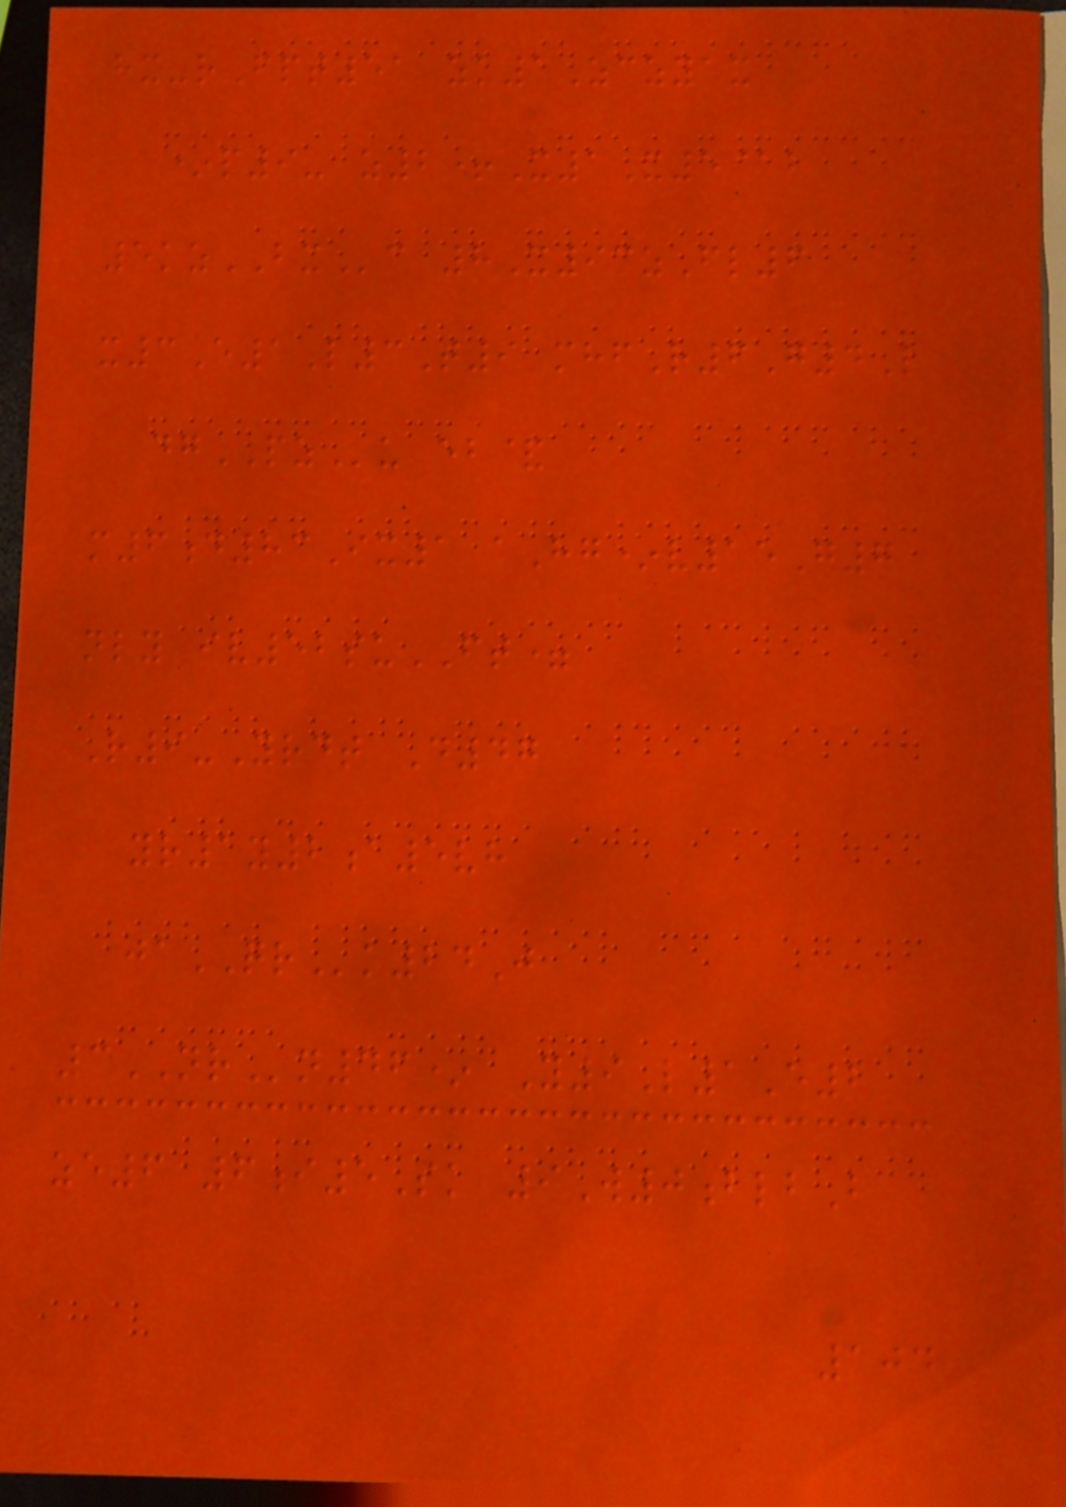hx-rFpt51 zk1Zczyax
*p9- z2+X1X5@b
5kzBXc 8X93zFl6
x3E1L3T9 mhfR6G4L
dgPZu eb&
m6d83Ix1 aHg*v15G7
nly iv52suFT=
R9-Yrdt D47
yr1y2a5vh
jaQRk24J
3NRn46* Y9L1E2
ze6 6i5Sk 9W0blbB
104
